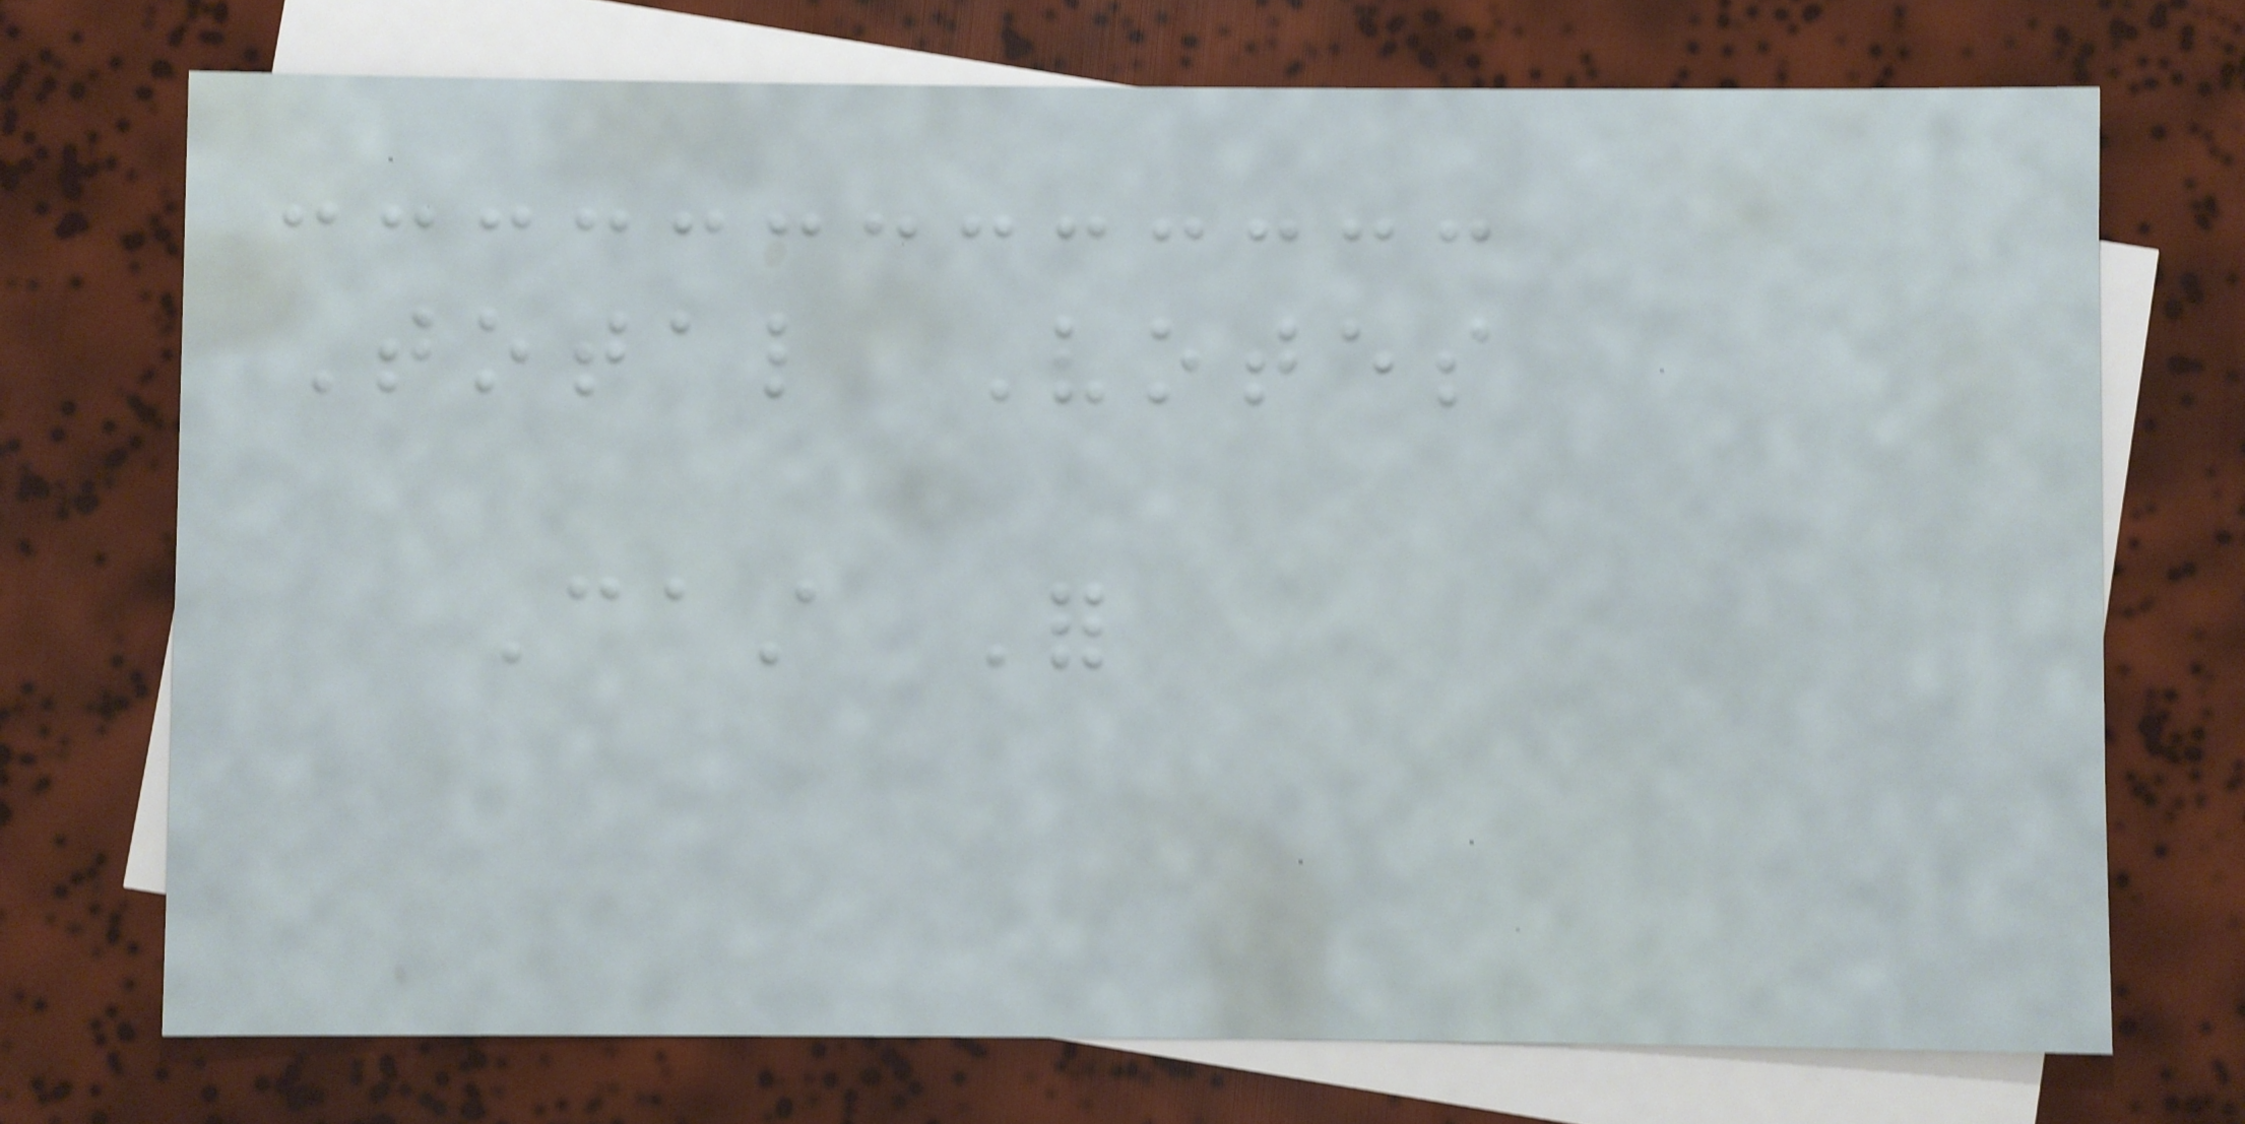Total Votes
Cast For
